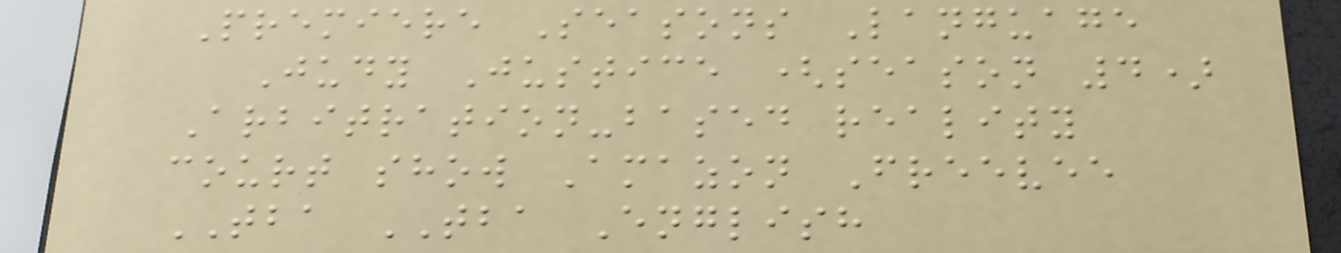Premiere Seasons Language
Judy Justice (season 4)
Arbitration-based reality
court show Amazon Freevee
TBA TBA English
